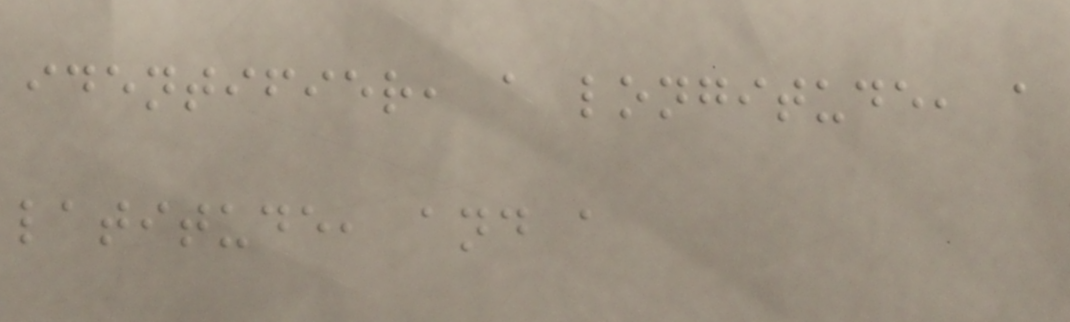identifier, a longitude, a
latitude, and a
